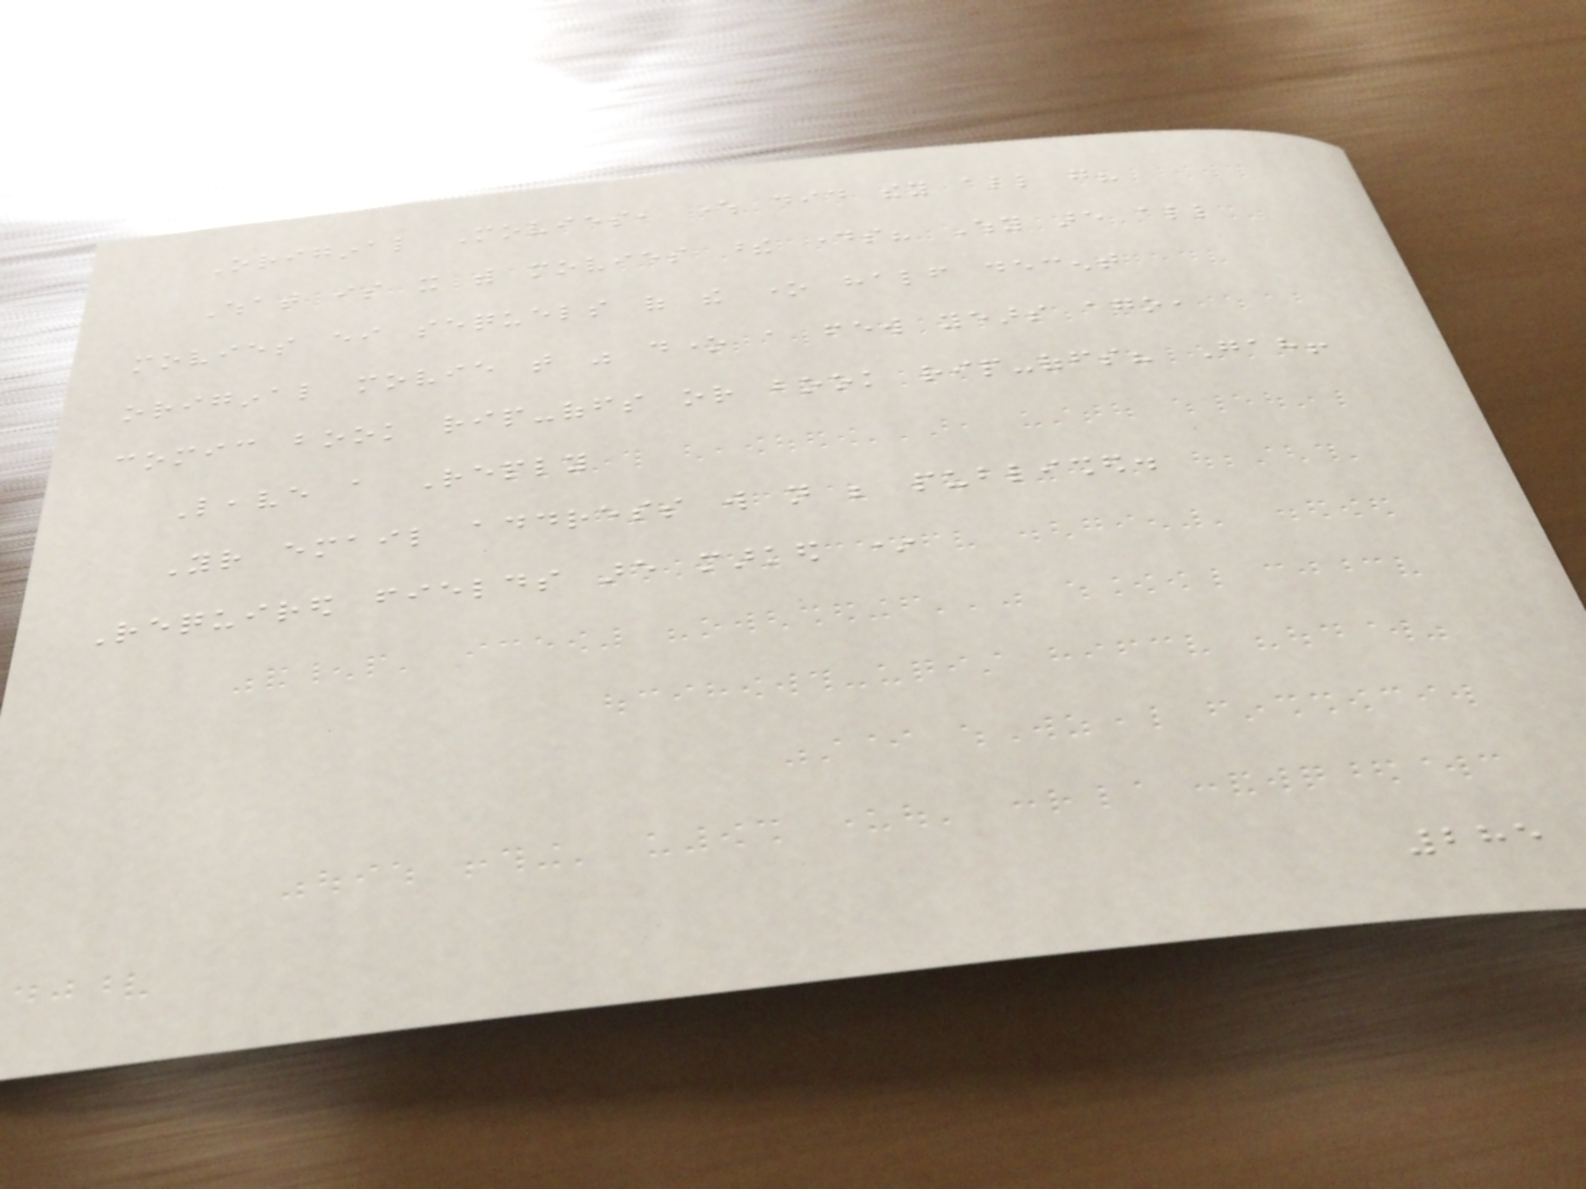Original Movies, where did they all go?
What is it with movies these days? Why are all
movies either sequels of the one half decent
original movie that was done a few years ago,
comic book rip-offs or book rip-offs? Gah!
Leave a Reply
Your email address will not be published.
Required fields are marked *
285
